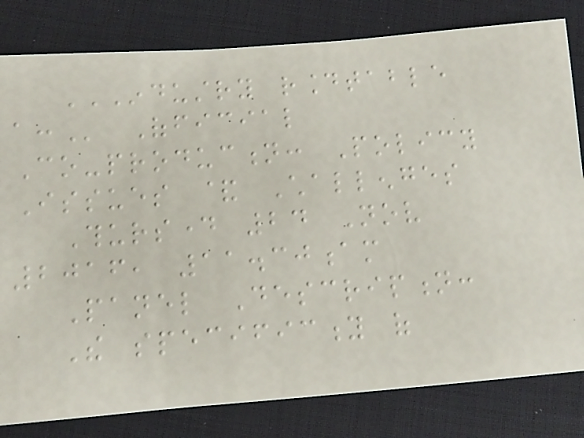INDUSTRY ROUNDTABLE
A: Official
Co-production: Policy
Issues & Challenges
Thursday 24 Nov
2016, 11.30am
Panel Description:
The specificity of
